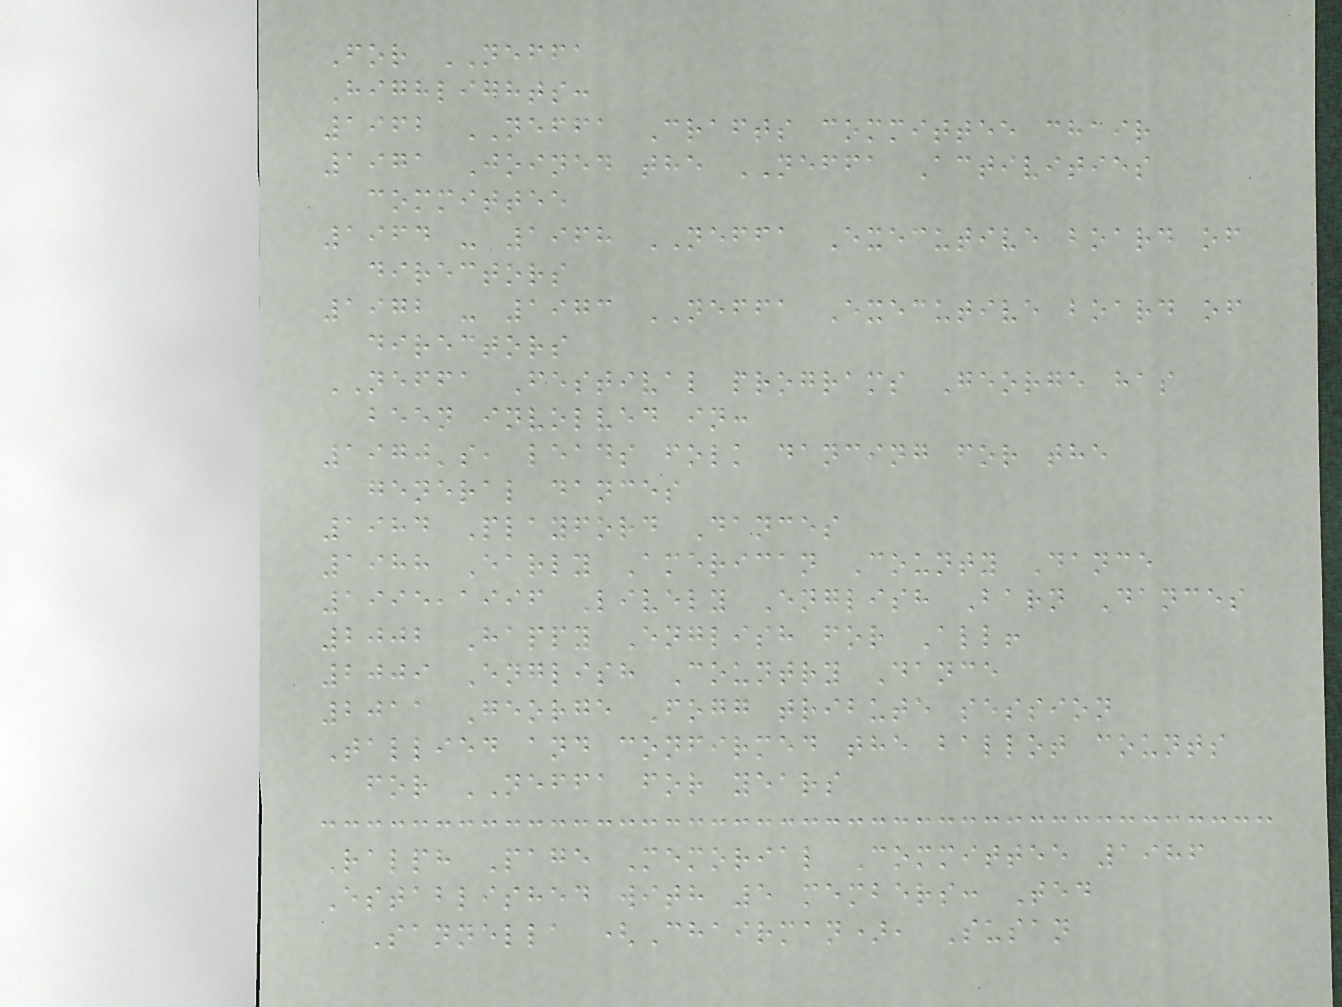For NEFFA
Highlights:
1962 NEFFA Crafts committee chair
1971 Joined the NEFFA Activities
committee
1964 - 1968 NEFFA Executive board of
directors
1972 - 1973 NEFFA Executive board of
directors
NEFFA Festival programs George has
been involved in:
1970's, leads folk dancing for the
general dances
1984 Playford Dances
1988 Early American County Dance
1995,1996 Lively English Barn Dances
2002 Happy English for All!
2009 English Country Dance
2011 George Fogg tribute session
Tallied and confirmed the ballot counts
for NEFFA for years
Ralph Page Memorial Committee 1986
Established with 5 members: Ted
Sannella (Chairman), Susan
